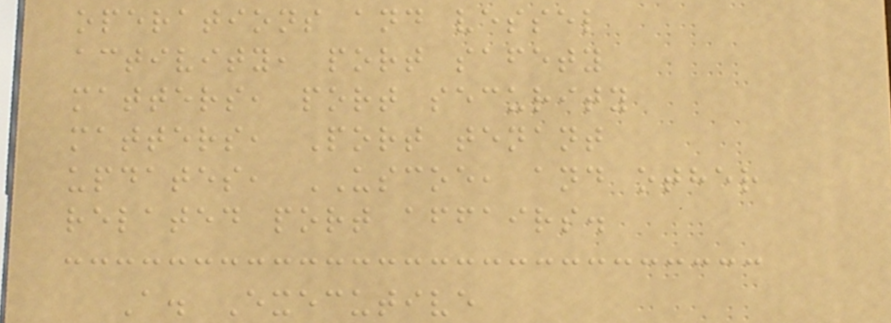operations and vessel
activity, port safety
matters, port security
matters, Port tenant
updates, USCOE, and other
related port affairs.
A. Executive
